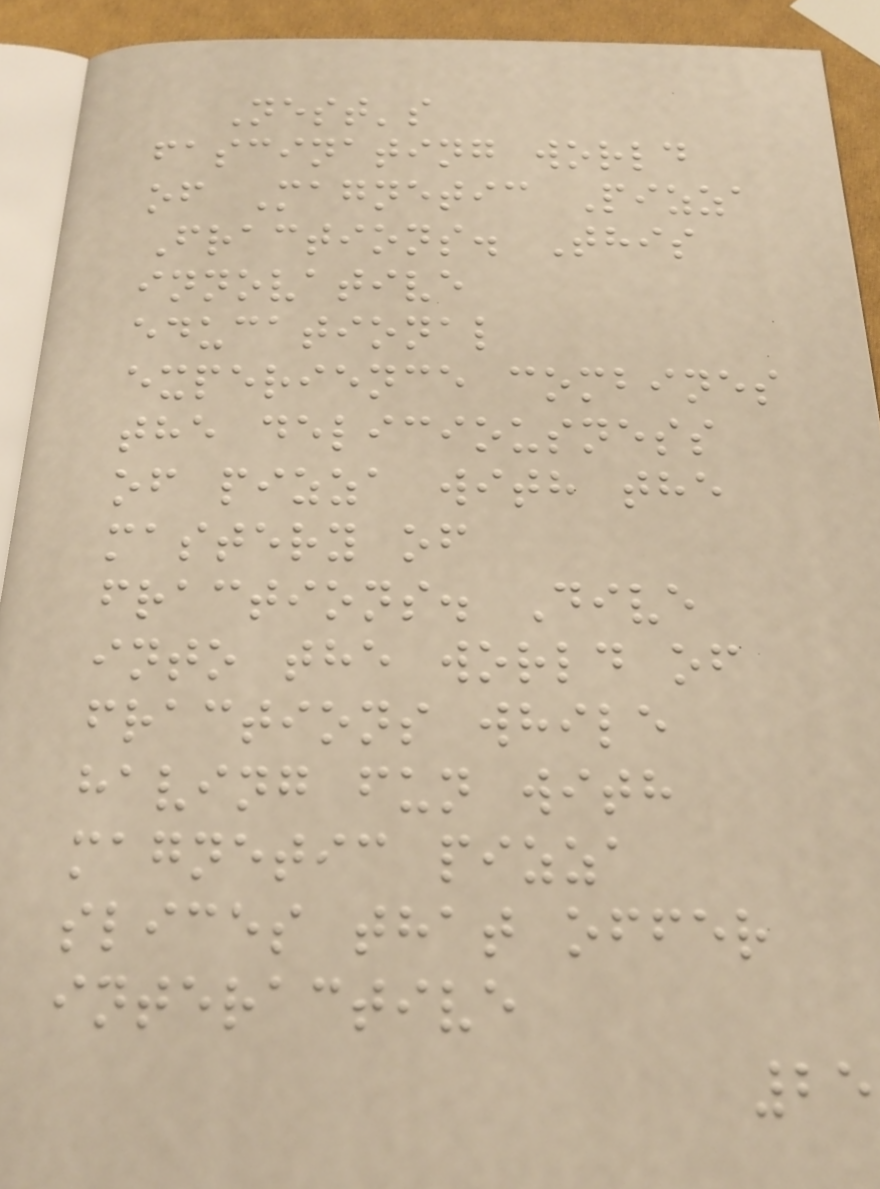Nest's
fascinating world
of Magnetic Pizza
Fractions. This
innovative
educational
experience combines
the deliciousness
of pizza with the
mastery of
fractions. Dive
into the world of
fractions while
having fun with
magnetic pizza
slices that offer
interactive
25
